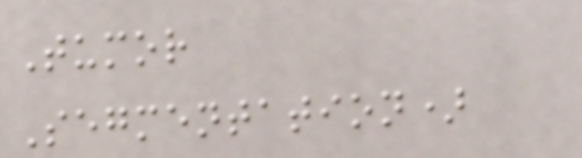Tumor
Segmentation)
